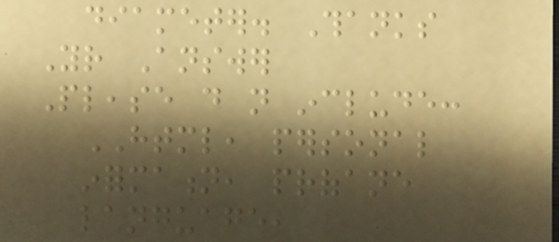diameter. Thanks
Your Answer
Please do not include:
HTML, personal
information, profane
language,
